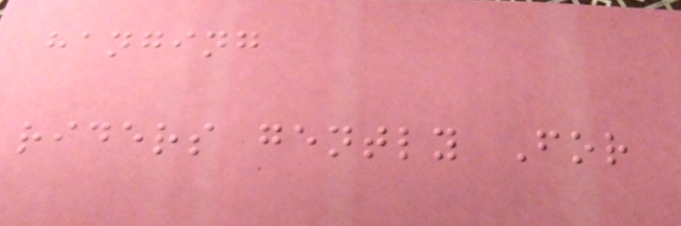hanging
riders gently For
